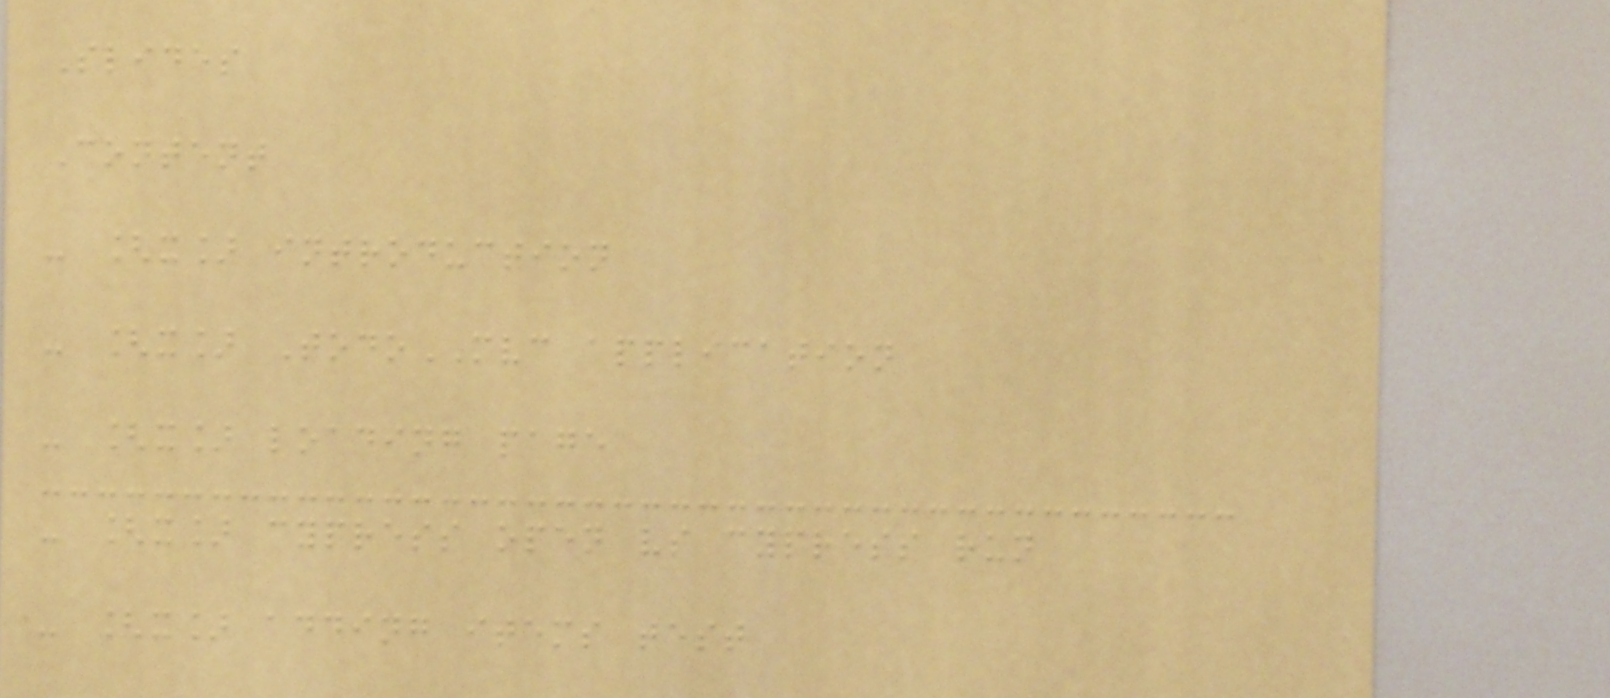Slides
Content
- [x] introduction
- [x] TodoMVC application
- [x] loading page
- [x] cypress open vs cypress run
- [x] adding items test
